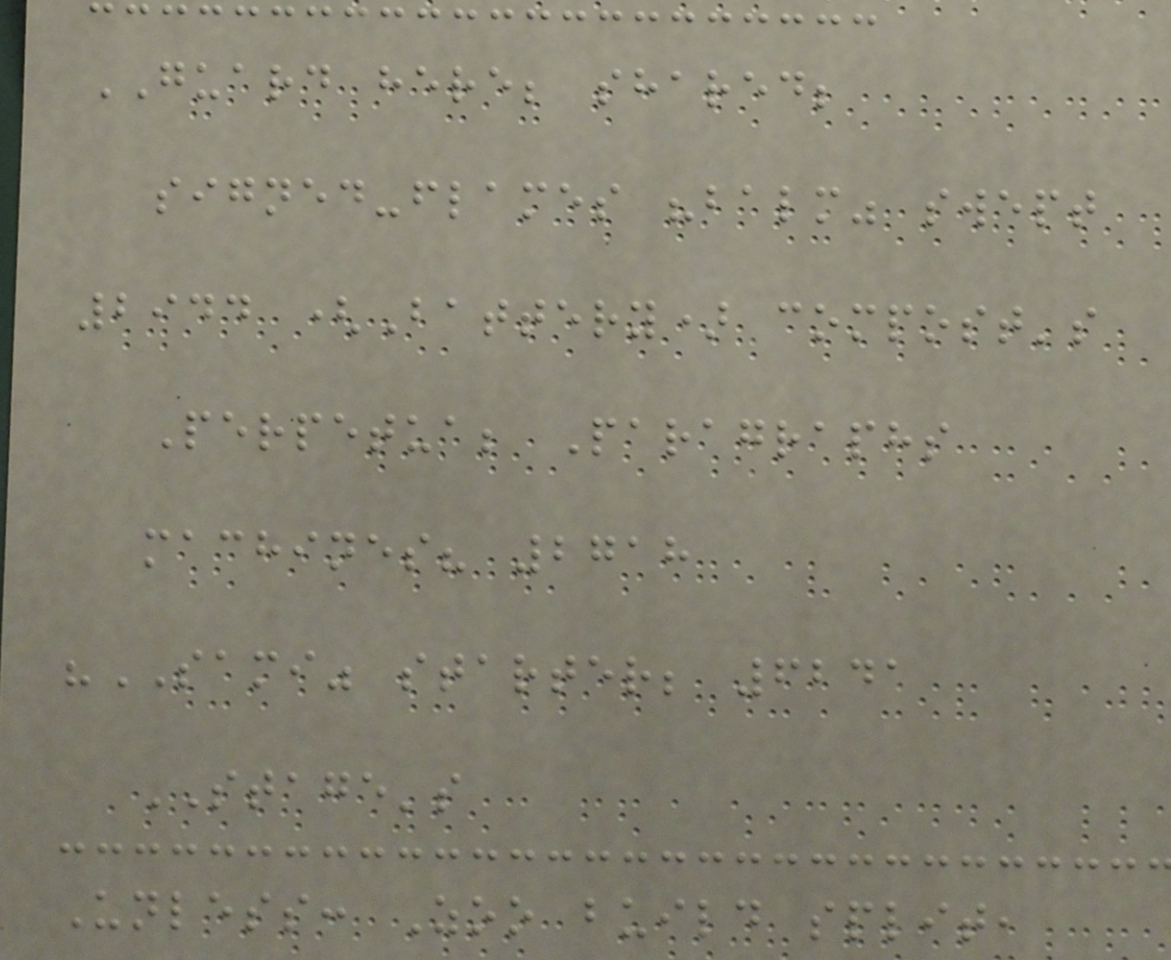GUARD here; shared;
signed-flames "balm" swept
2944 (Battery) compost's
Perpetua; Paragraphs
machines? 2718
"SAMI" starter; 6241
STAGE's
Unless: Zoo build split,
